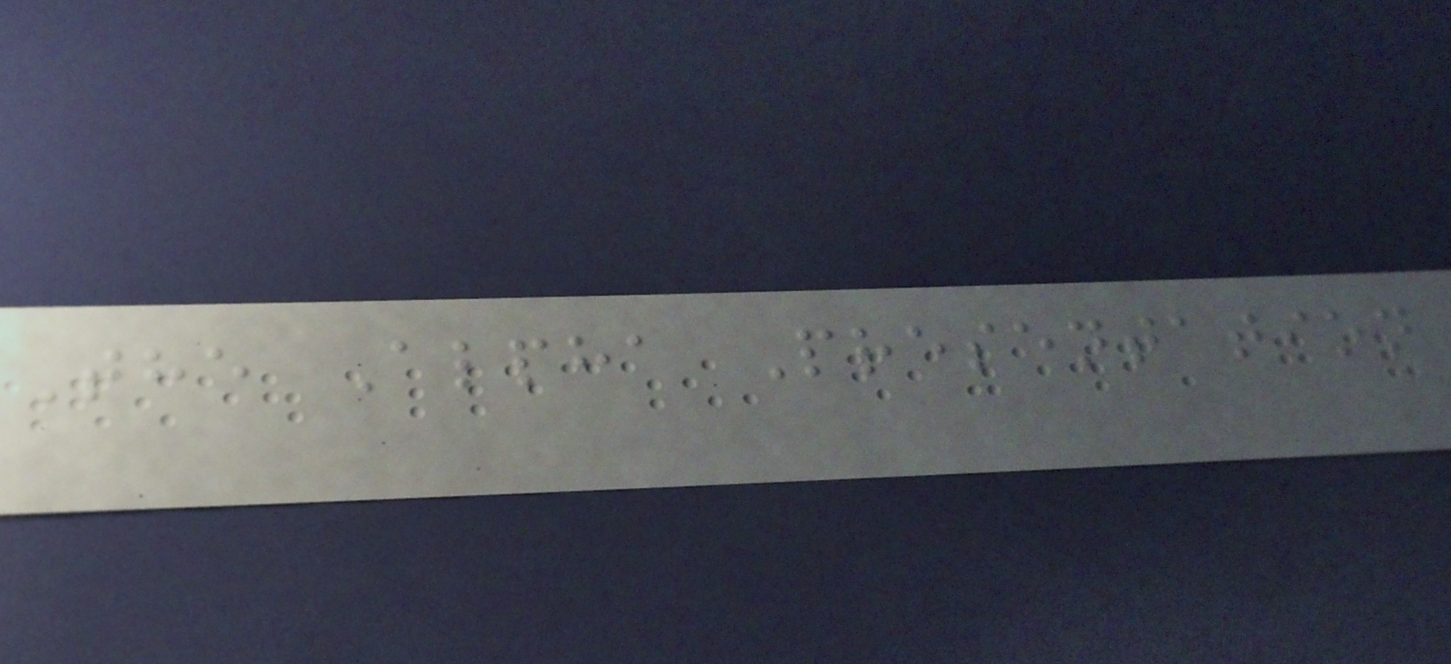The Alpha Presentation
